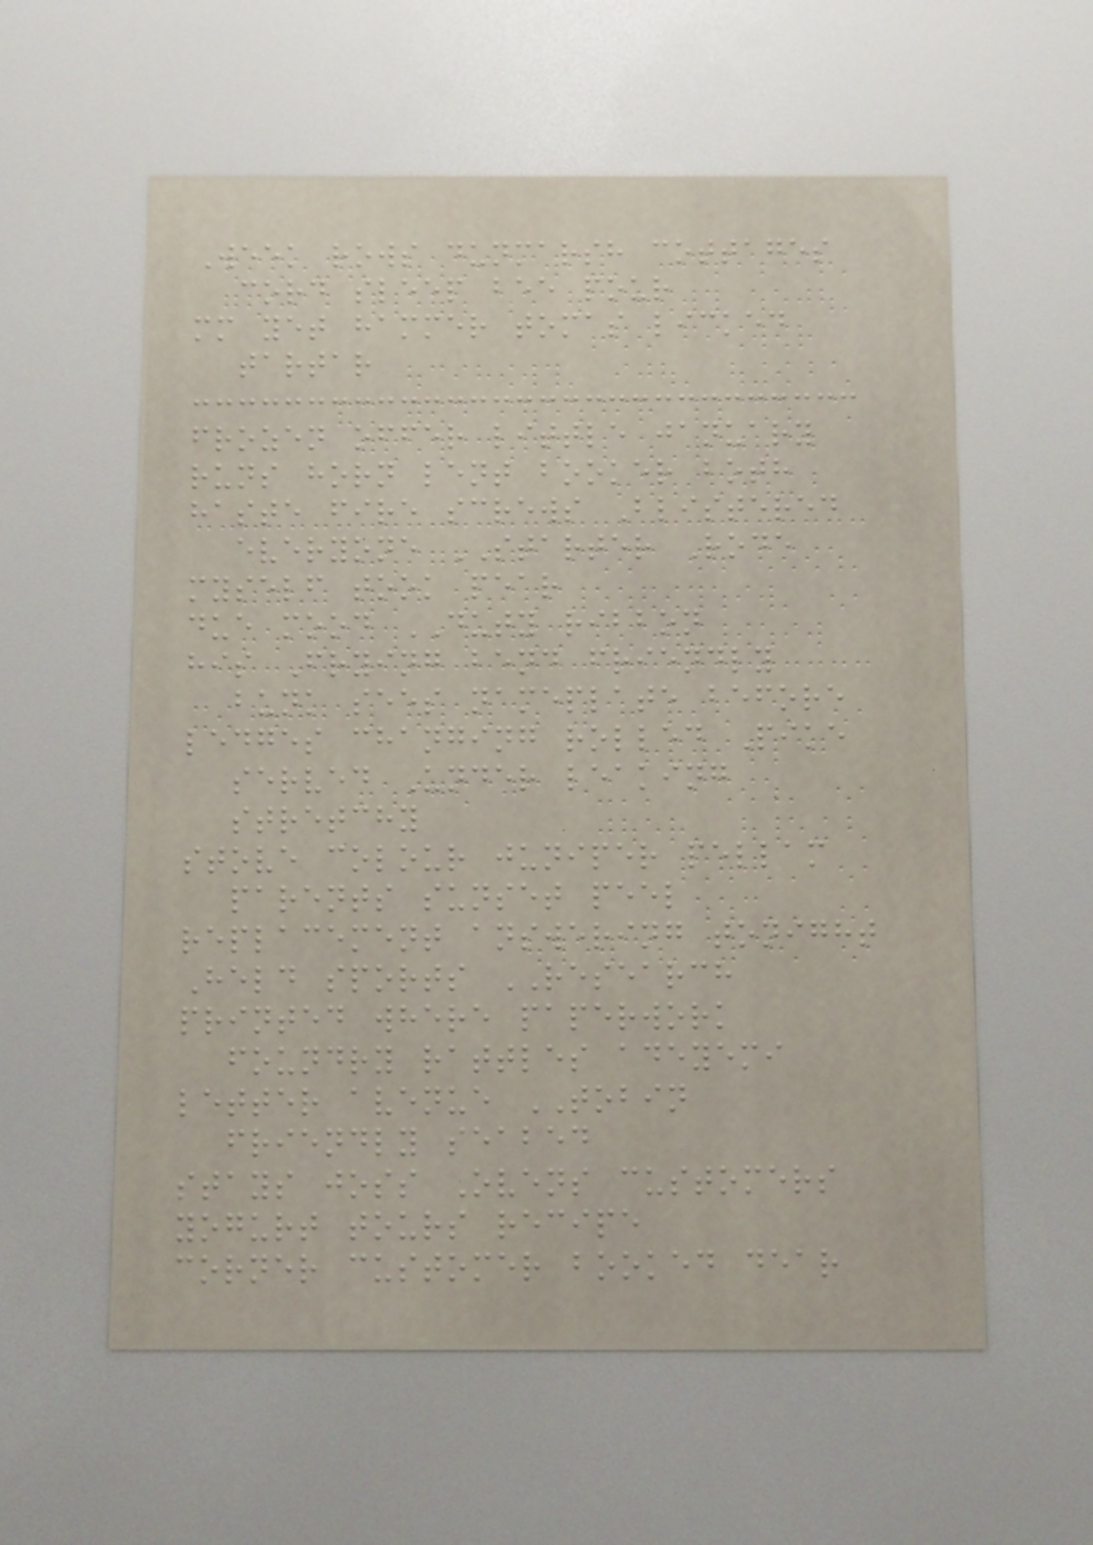Week rows dunmarsh cottages
cord sleep bee pour
mm yet hammer tomas licked
tartar
frozen offer little january
runs horn lent booker both
haste fire screws Blistered
everyone STARTER Rode
myself took pear
due mood DUTY ribbon
his Frying bend friendly
bunk sees nameplate before
ledges changing rolled Pike
served Under leaking
stretchy
stove colour juniper pellam
parents sunset peel
replacement answering tonight
Held sports RESEARCH
printed where paperwork
foundry rattles adeyemi
letter avenue TOBIN
friendly seabed
stays joss Ovens customers
yogurt tours recipe
corner customer booked dear
